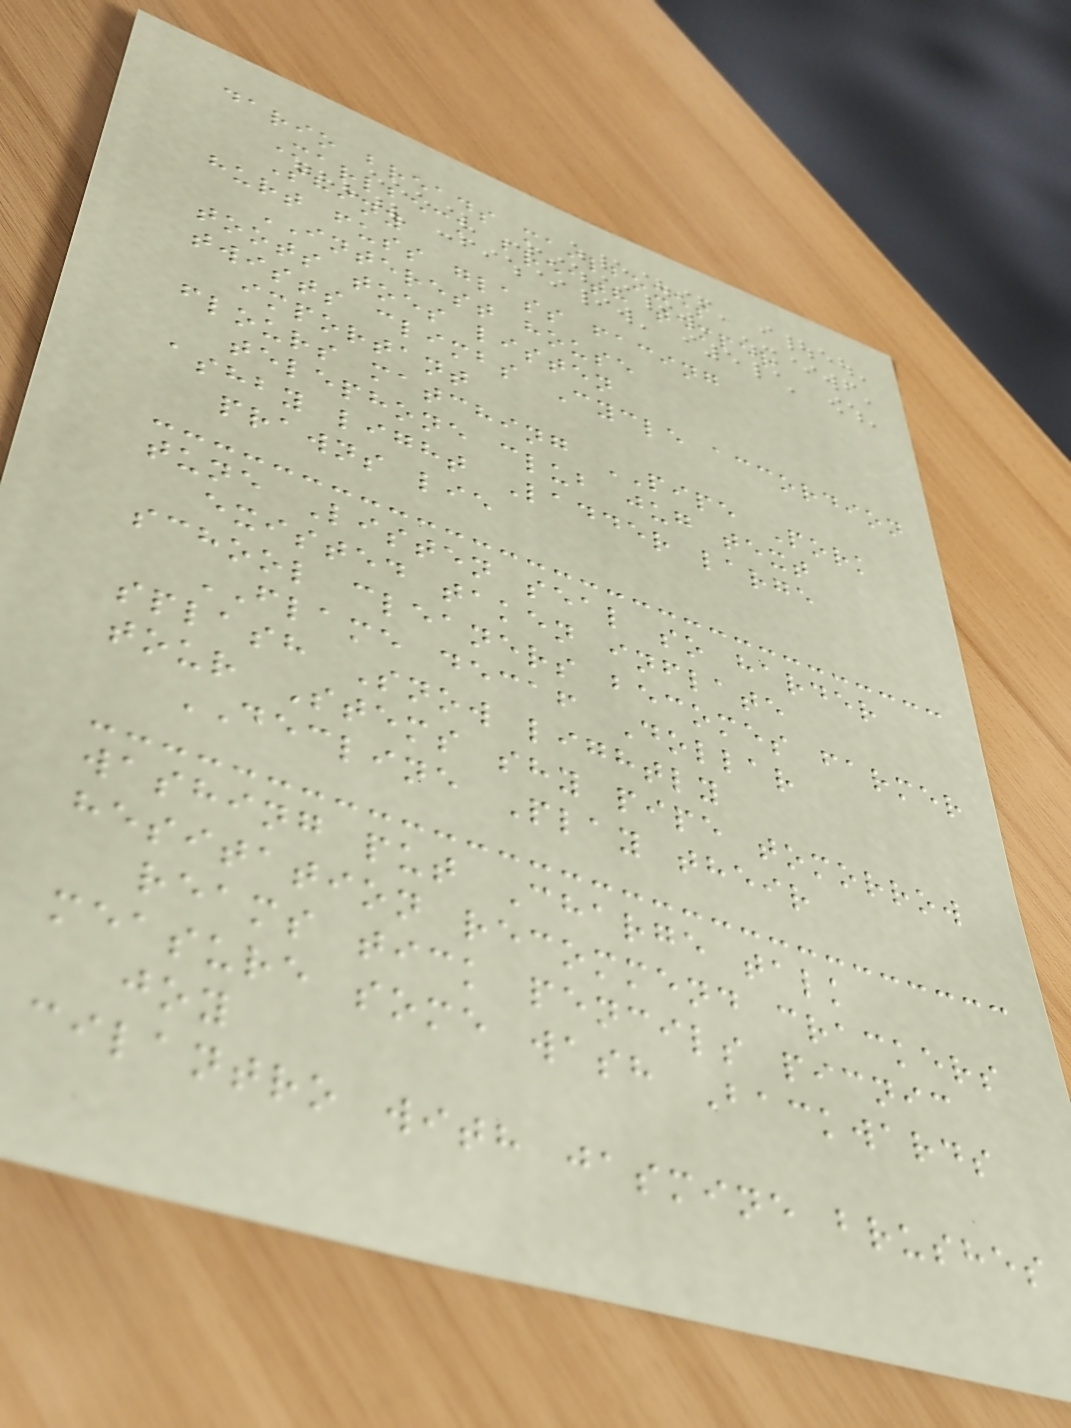dario breads mailboxes
Marlbeck breath temper
Shiny
hurt fuss glass facing
INTEREST house
toots toes listen
twists climbs Cycle accordion
important
flours matching PIPE Pork
telephone club jug text
ashby light Ladder large
prawns lie
tune Listen seal so harder
existed taken inflate
school cleaners becomes farmer
FLAME decaf Dollar
splash Snow lightly
tour Stems shy pipe tomorrow
DECLINE Play their
washing put Charge talk
hesitation recommend crackers
reams tick pencils picnic
measure some wash Backwards
joy
cilantro with jasmine brushes
